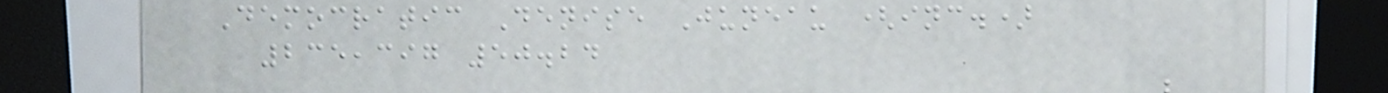Democratic Denise Juneau (inc.)
235,397 50.24
